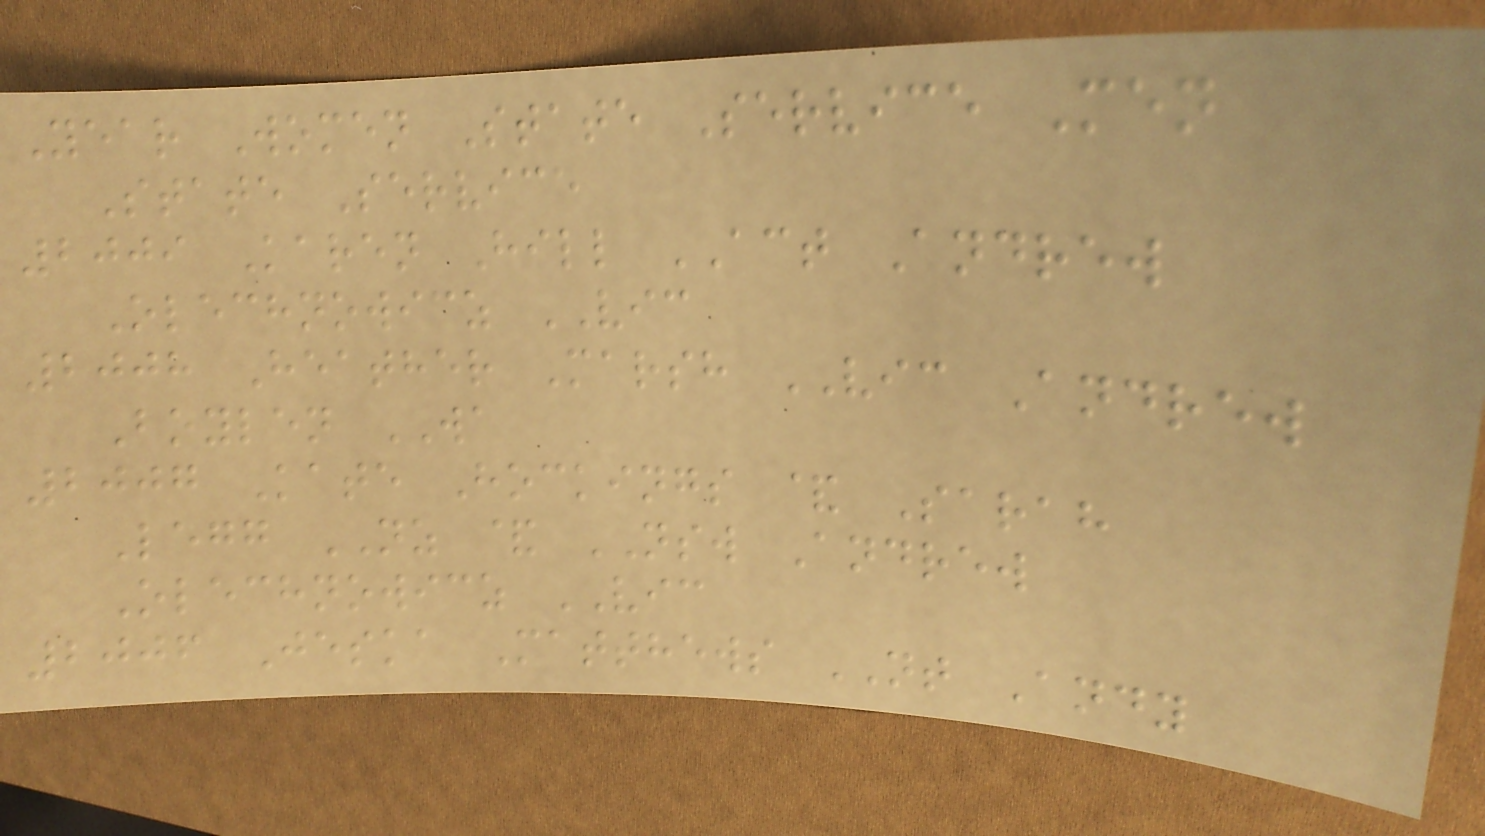Year Women State Service Men
State Service
2009 Karen Hill ACT Andrew
Olechnowicz VIC
2008 Heather Marsh VIC Andrew
Boylen WA
2007 Kate Hockings & Sarah
Legg NZ & NSW Andrew
Olechnowicz VIC
2006 Jeska Matthews NT Andy
